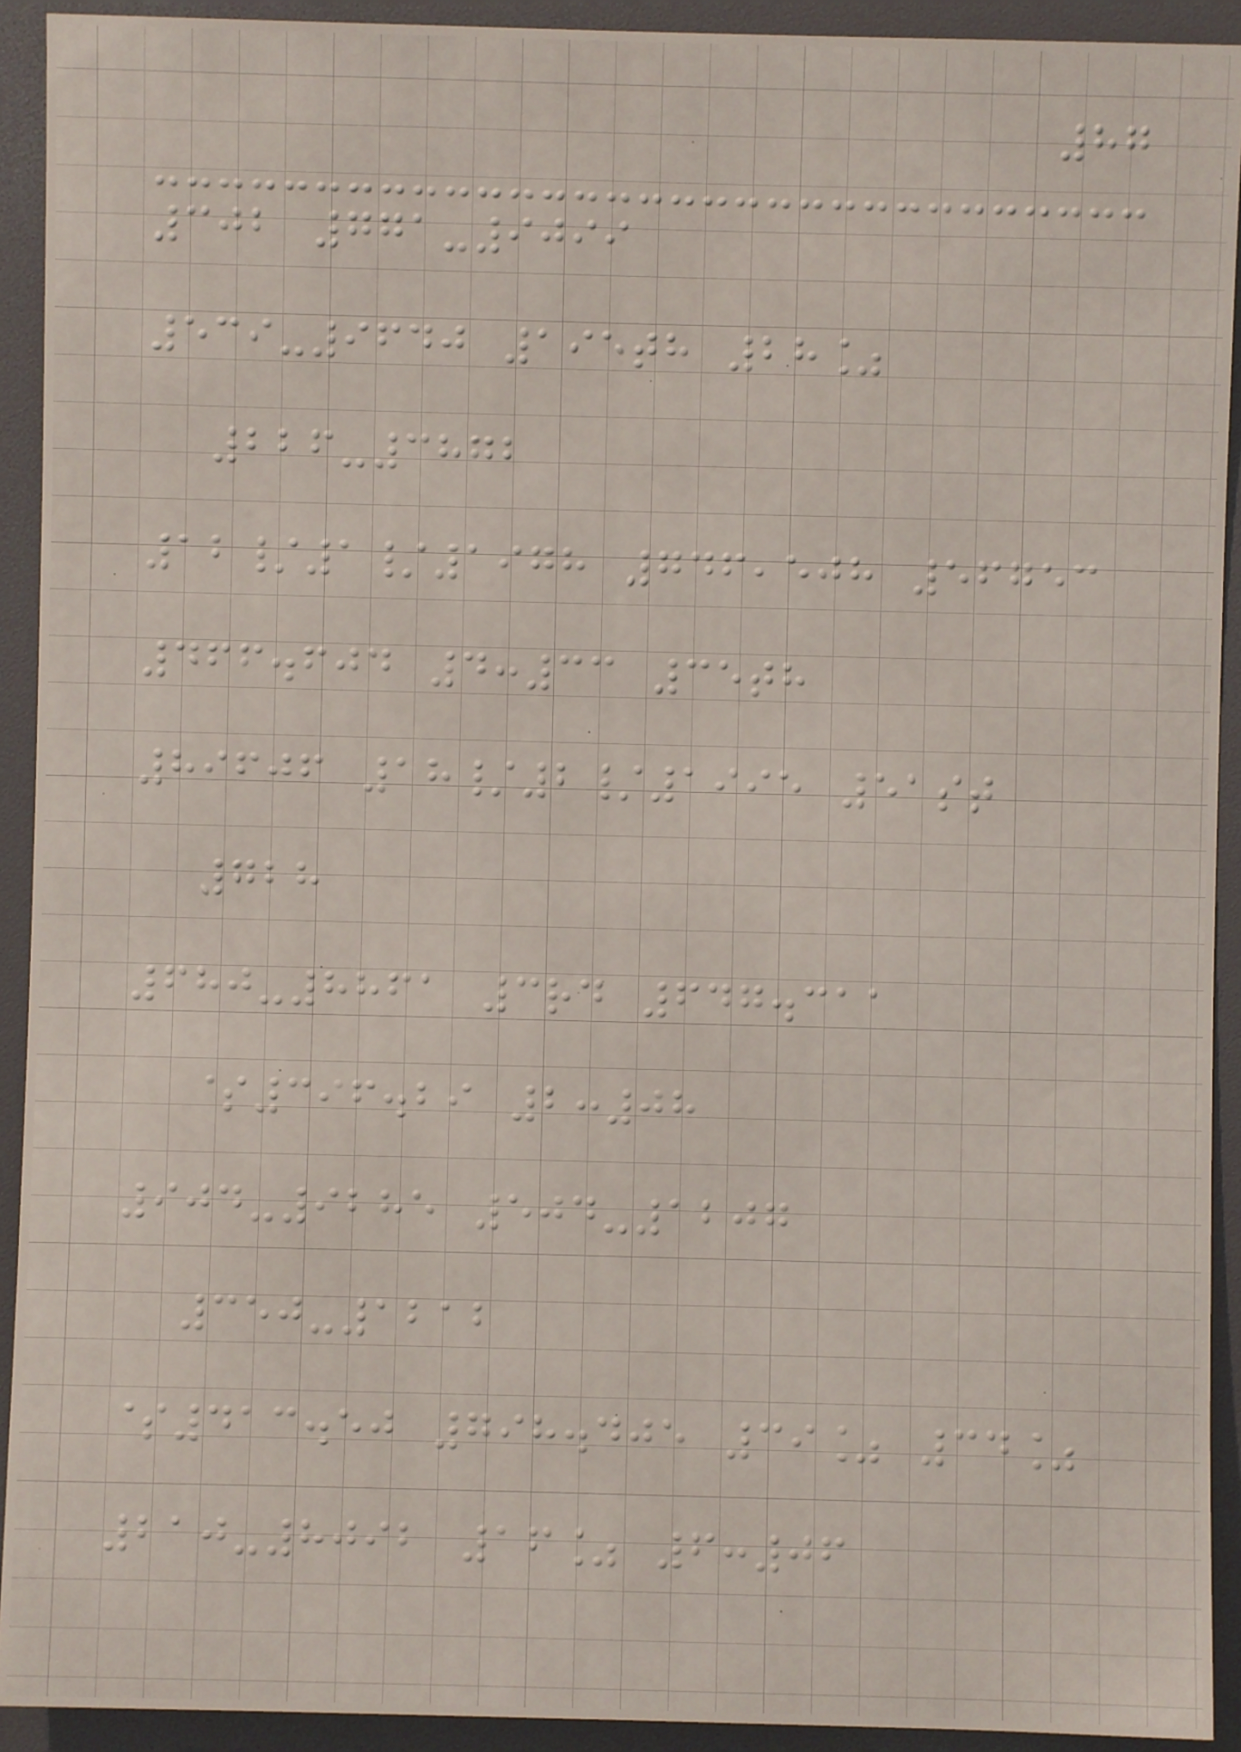87
302 771-9099
539-9640 195th 28%
226-3872
12/1/1978 746,508 56753
466.604 4:33 35th
89606 18/2/1995 51st
728
680-8861 3rd 647.311
$396.29 2:08
904-9285 504-1207
350-1212
$413.50 798.405 39% 34%
210-8092 16% 6:06
